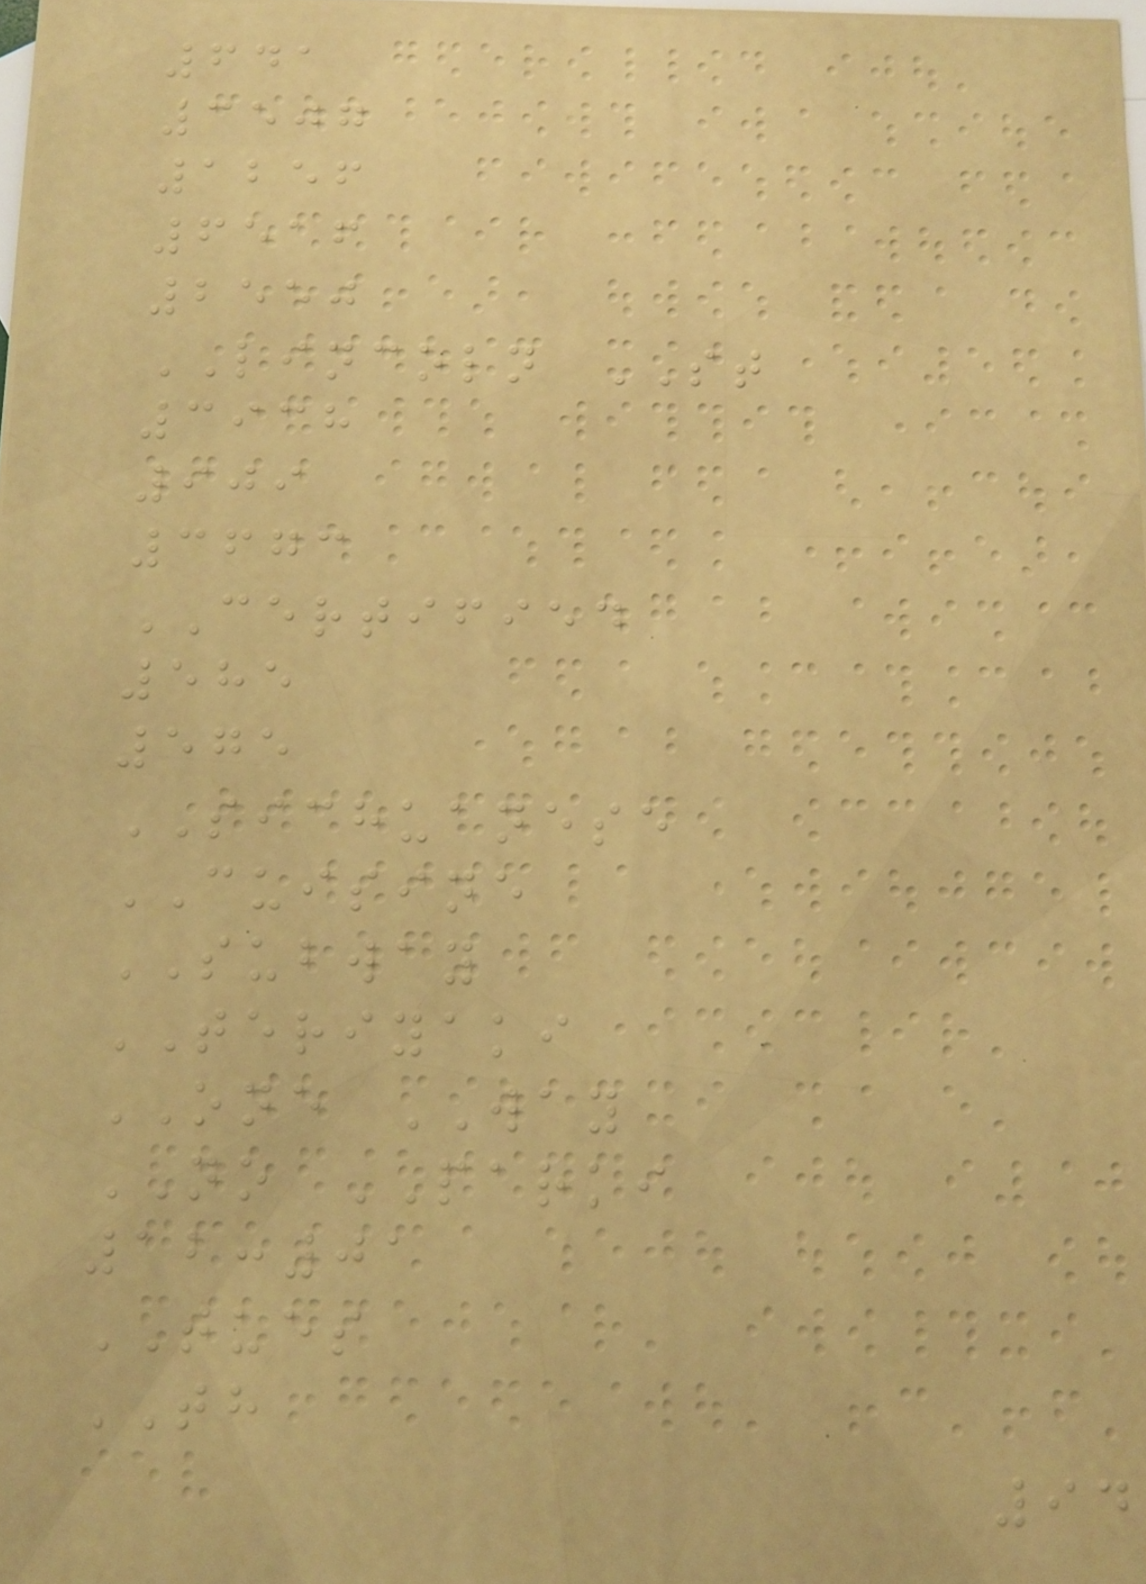641
3507
1256
6516
2550
LINCOLN ST
3938
909
3673
CERTIFIED
585
575
SICHUANESE
CUISINE
SUBWAY
TERIYAKI
ONE WAY
NO PARKI
12:01
TUES
TH
94
